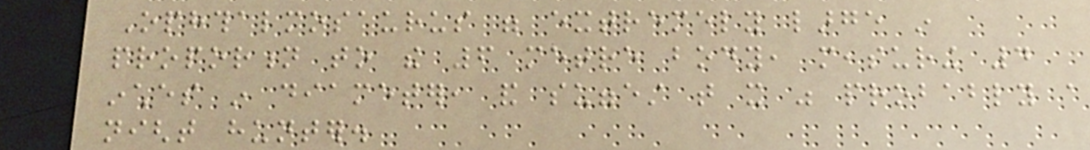Ophthalmosaurus were extremely large in
proportion to the 6 metre body, measuring 4
inches in diameter, and suggest that it was probably a
night hunter.
